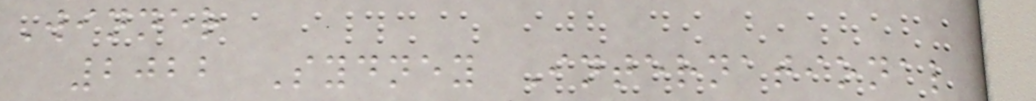Winner
2022 Sydney International
